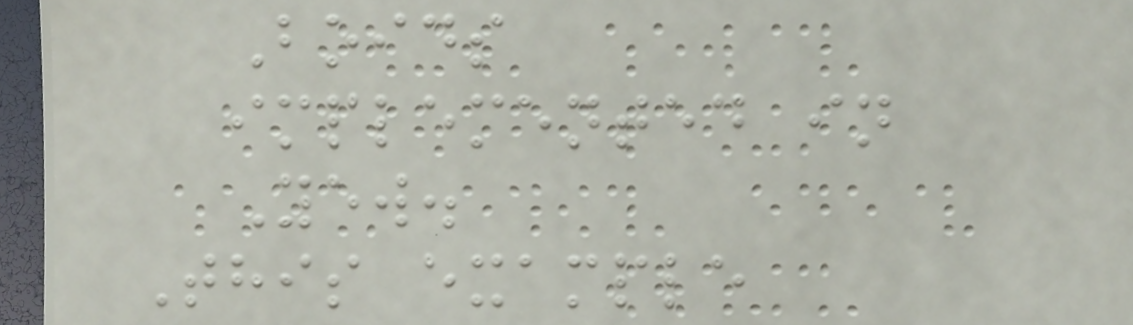Boids
implemented in
Yew.
This example
